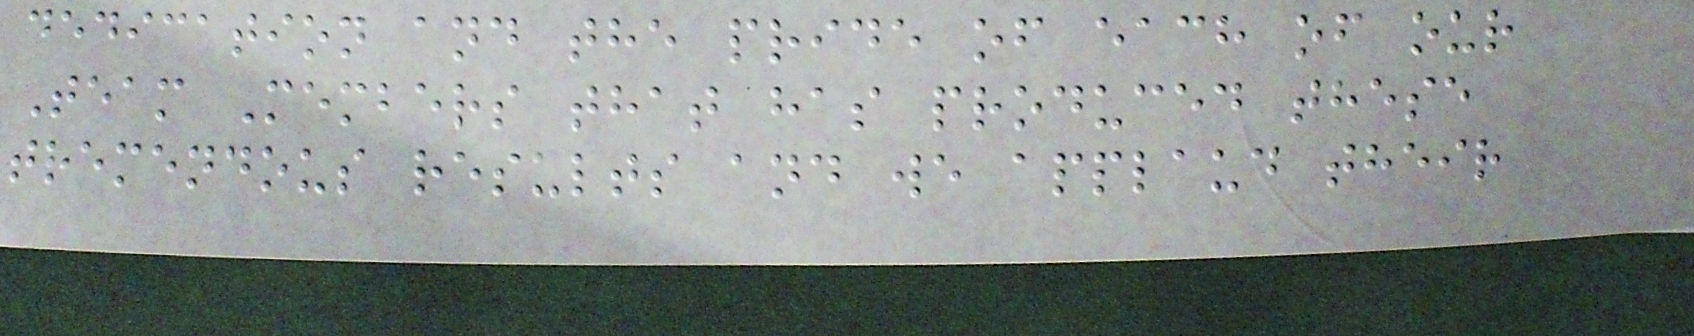dedication and the pride of each of our
Team Members that has produced these
tremendous results and we applaud their
